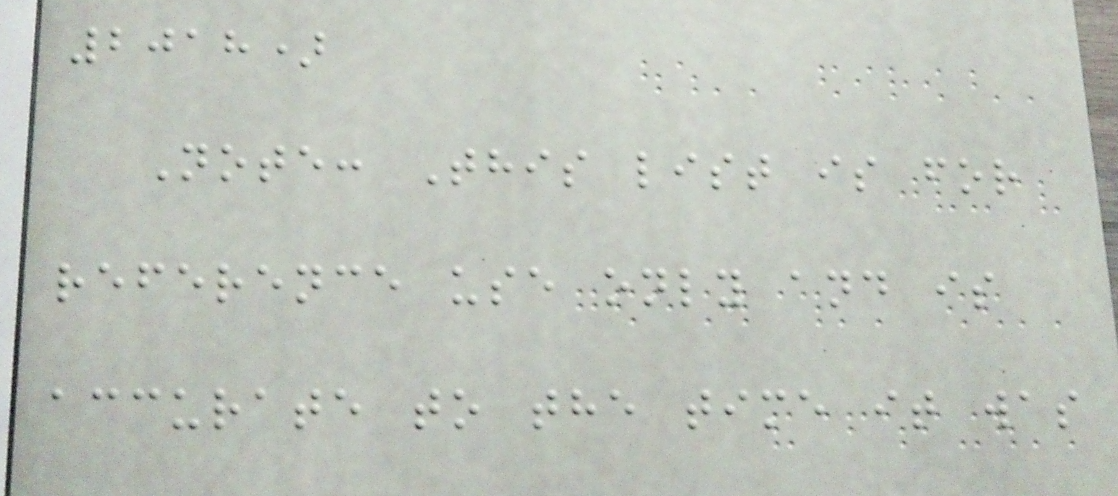2018)
Note: This list is for
reference use only and is
accurate to the time it was
